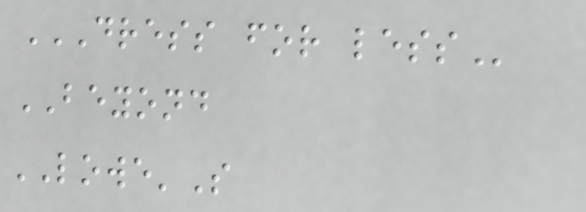DRESS FOR LESS
BEYOND
LOWE'S
